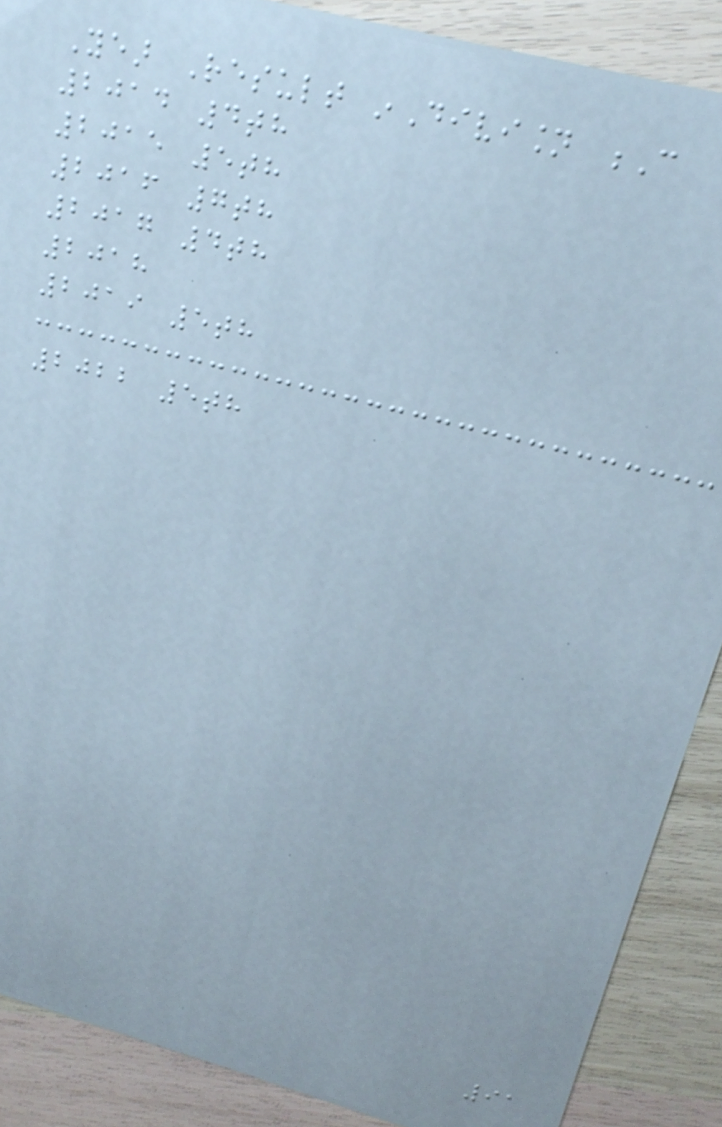Year Result inDivision C
2014 4th
2015 5th
2016 7th
2017 4th
2018
2019 5th
2022 5th
91
